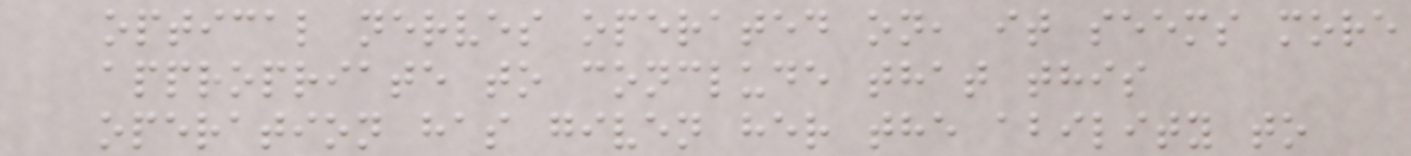optical nerves operated on, it seems more
appropriate to conclude that this
operation has given her the ability to
